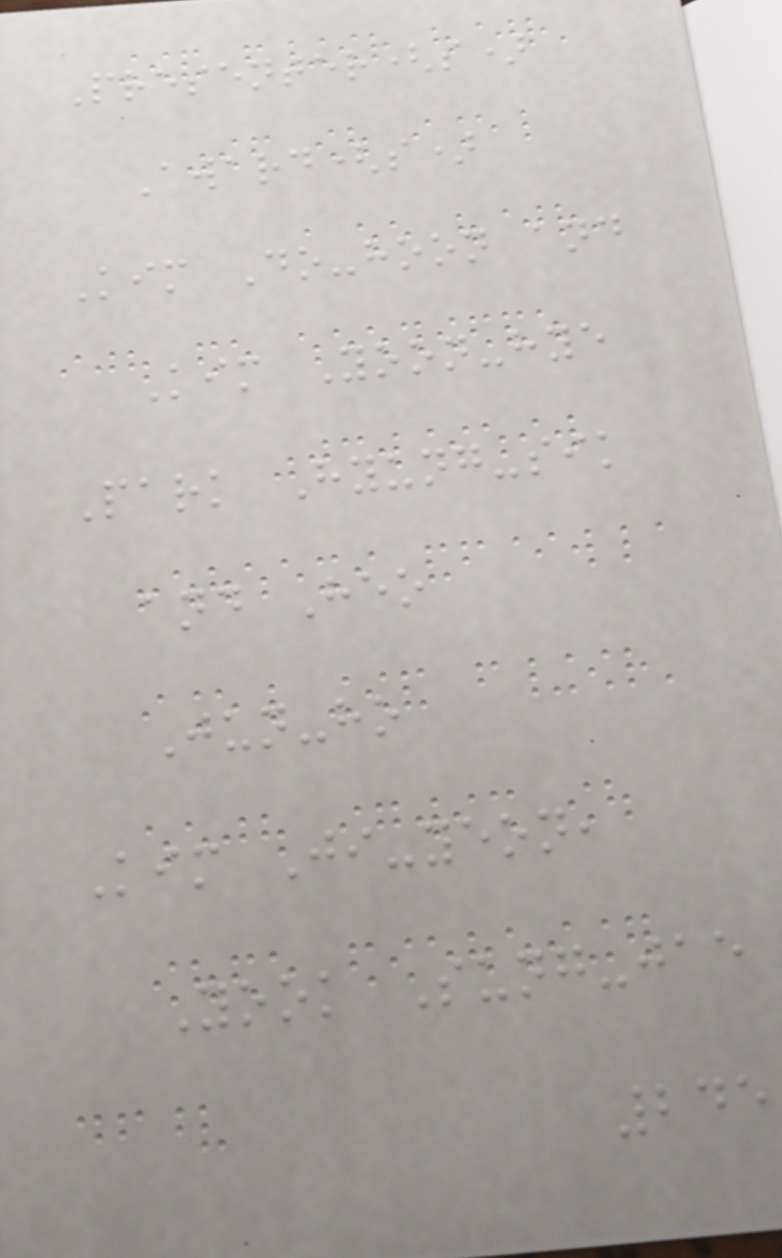Presenter(s)
Award(s)
Kim Do-hoon and
Kim Yoon-hye
Park Hyung-sik
and Heo
Jun-ho
Kim Ji-yeon,
Yook Sung-jae
245
